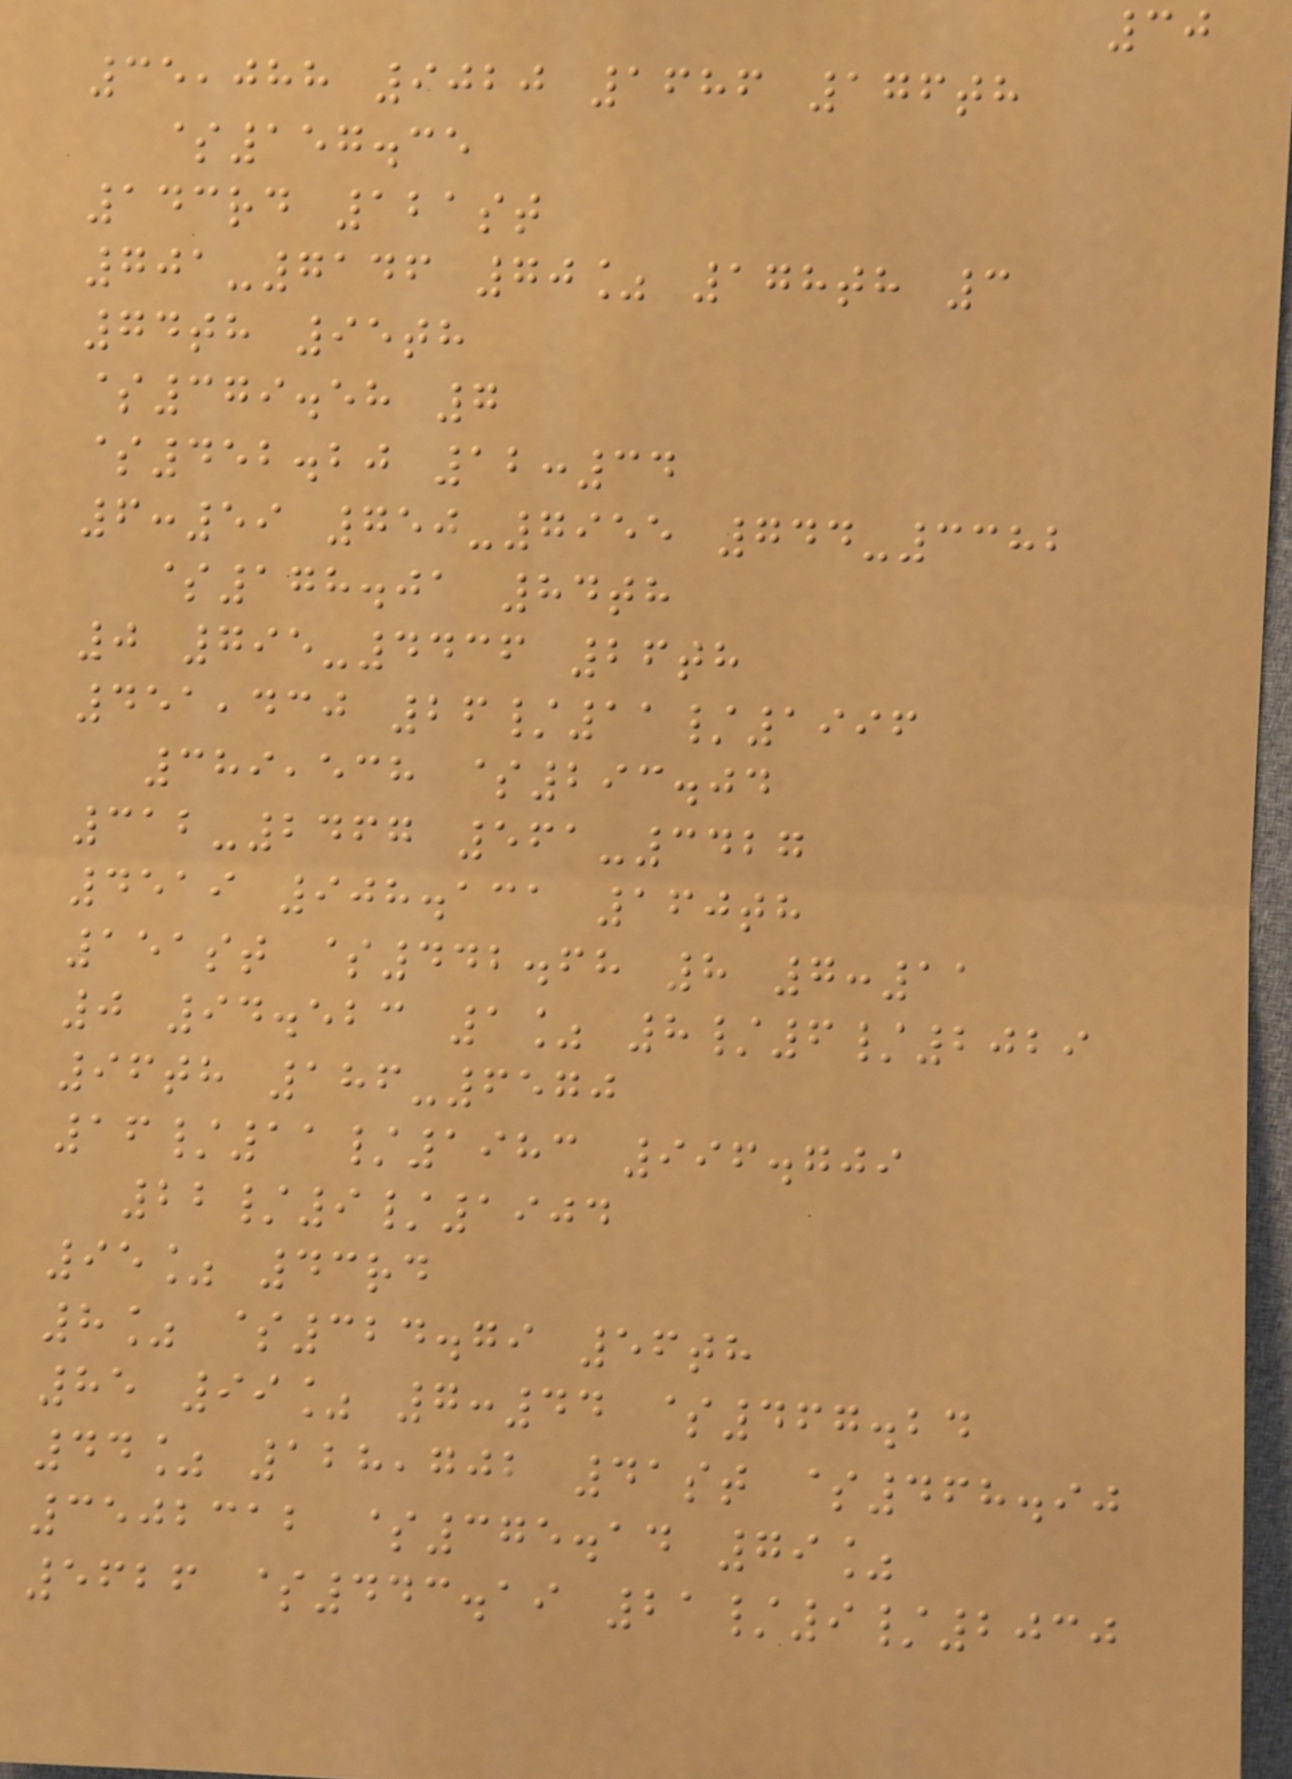30
35,088 9020 1686 176th
$157.35
143rd 121st
701-7146 70% 178th 3
74th 95th
$379.58 7
$452.20 12:34
6:59 750-7955 744-3382
$178.01 84th
0 795-4436 26th
451,430 26/11/1996
389,538 $293.04
312-2467 561-3427
4519 908.131 160th
151st $442.68 8 7:11
0 94.523 1% 8/6/2029
96th 186-6570
16/11/1983 996.709
22/9/1904
95% 43rd
8% $324.79 56th
85 99% 7:44 $467.24
44% 128,702 41st $468.90
3502312 $375.14 79%
5626 $443.19 21/9/2030
